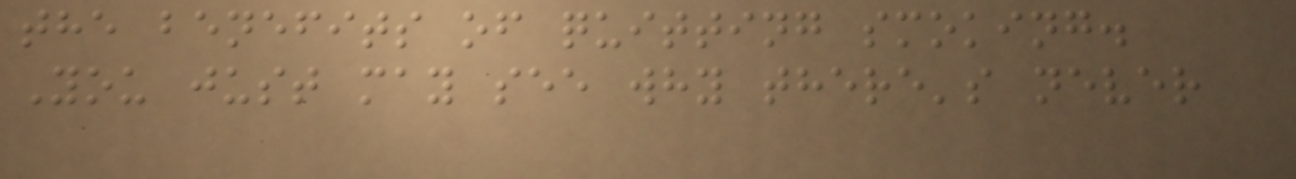the benefits of quitting smoking.
You just may see why there's never
